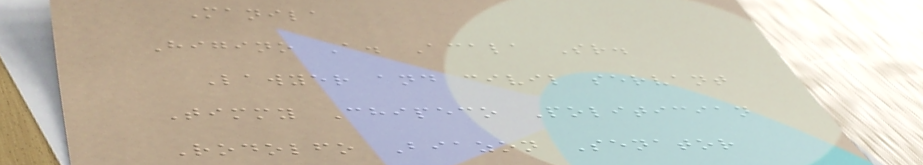Manila
Higino A. Acala Sr.
Lawyer and civil servant
Timmy Chipeco Politician
Rodolfo Biazon Senator
